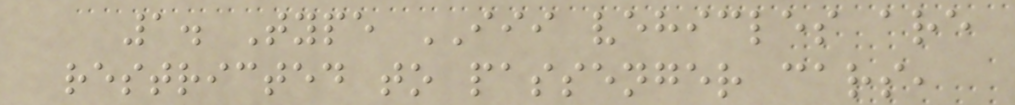1. Type III vehicles are
restricted to passenger cars,
